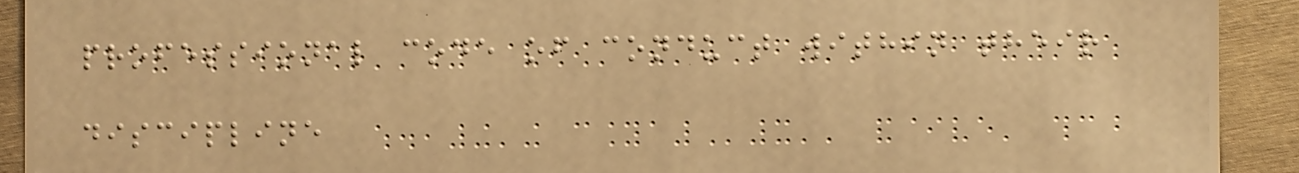professional code of conduct within their
discipline
